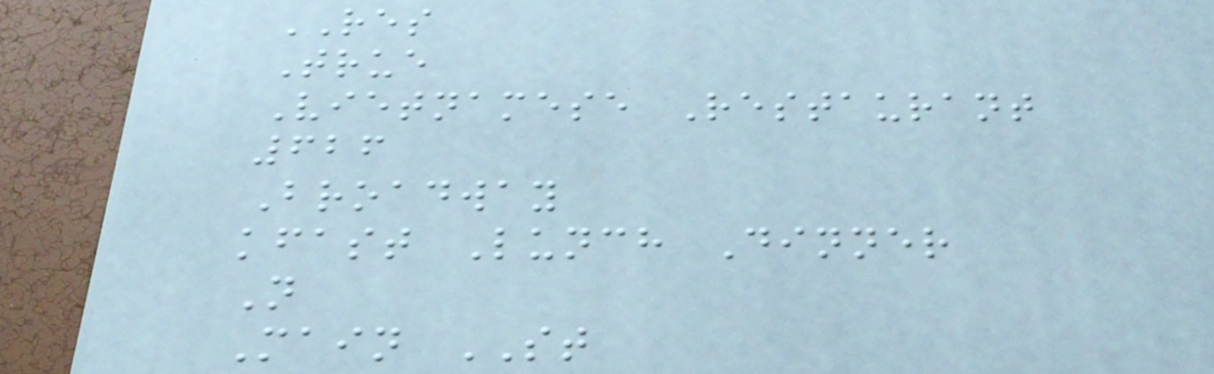RES
True
Vietnamese Restaurant
626
Broadway
kfast Lunch Dinner
N
Main ST
